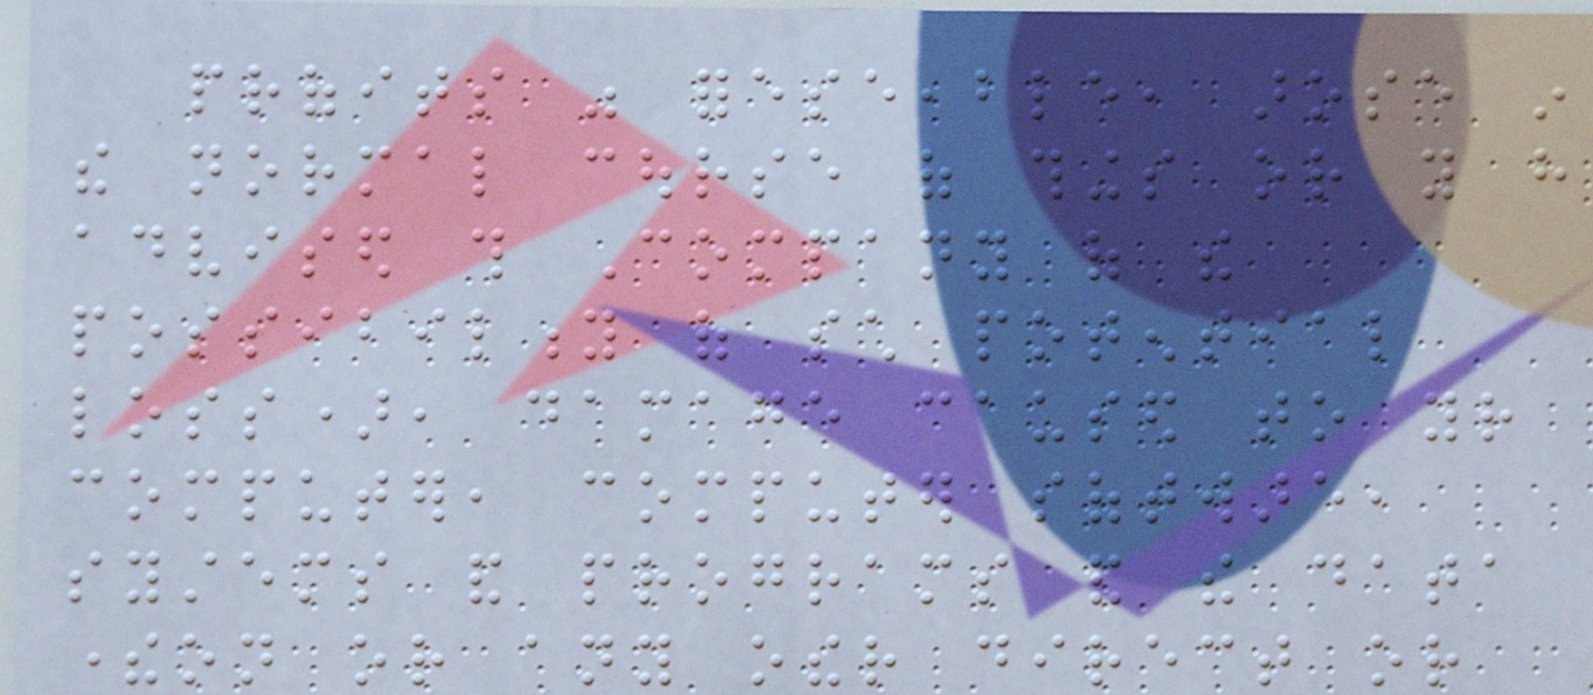profits was foreseeable, arose in
the normal course of things or you have
advised this Company of the
possibility of such potential
loss), damage caused to your
computer, computer software,
systems and programs and the data
thereon or any other direct or
